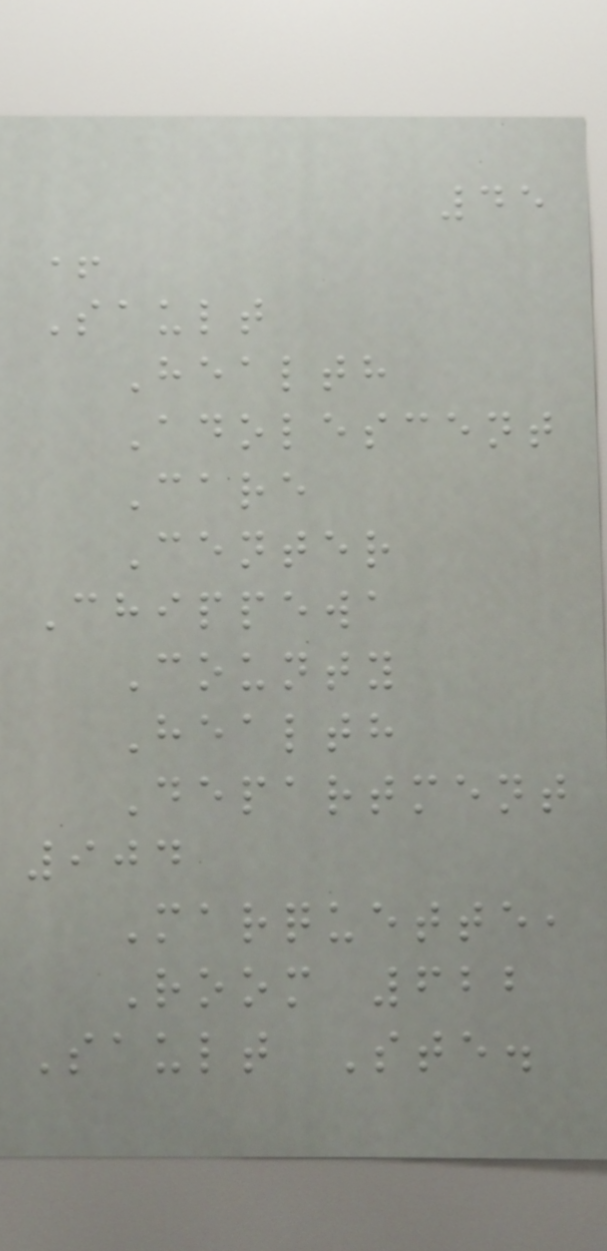45
+
Sault
Health
Adolescent
Care
Center
Chippewa
County
Health
Department
904
Marquette,
Room 622
Sault Ste.
